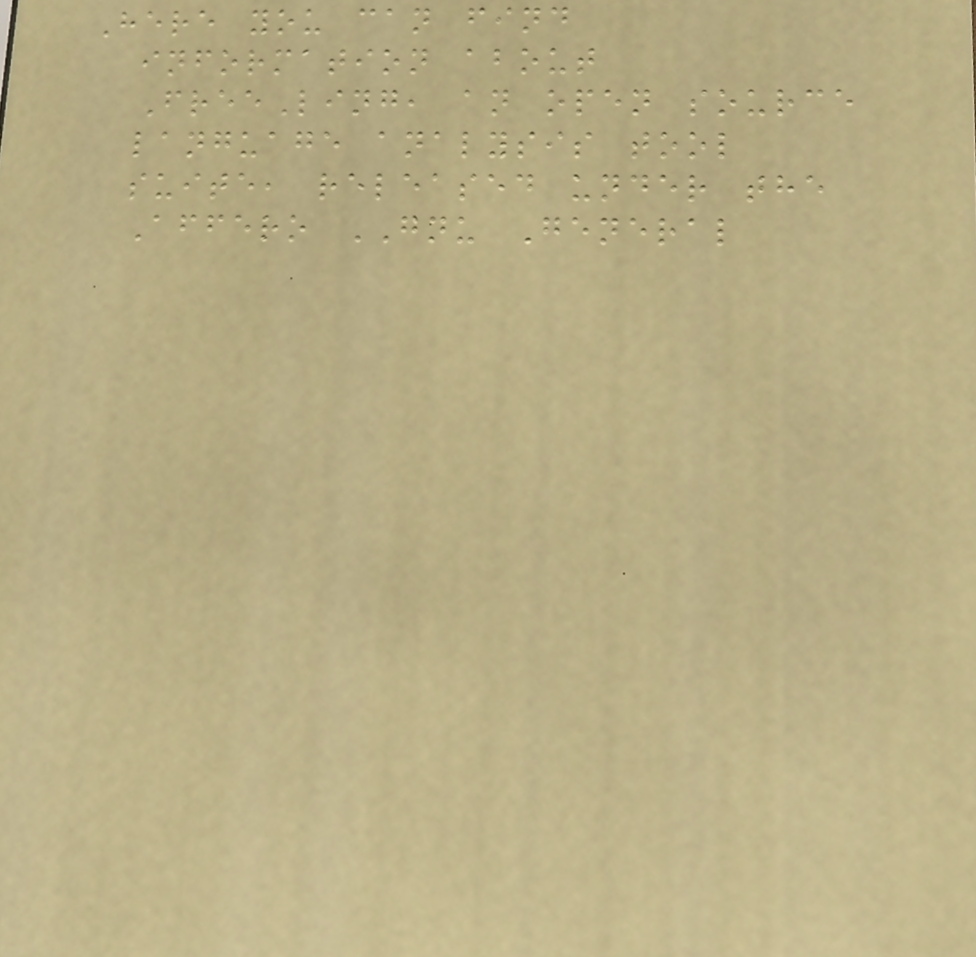Here you can find
information about
FreeLing, an open source
language analysis tool
suite, released under the
Affero GNU General
